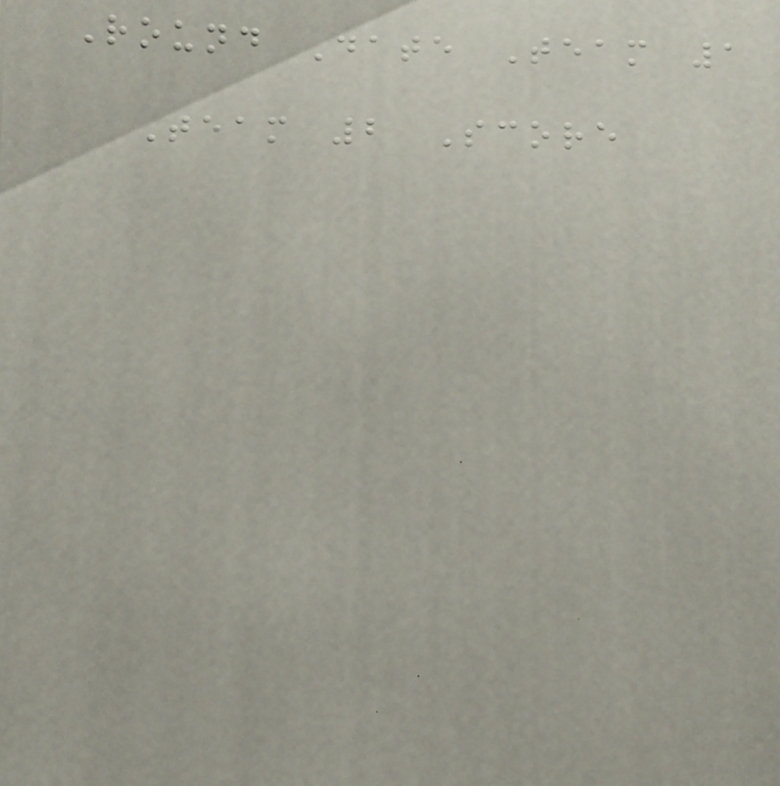Round Date Team 1
Team 2 Score
